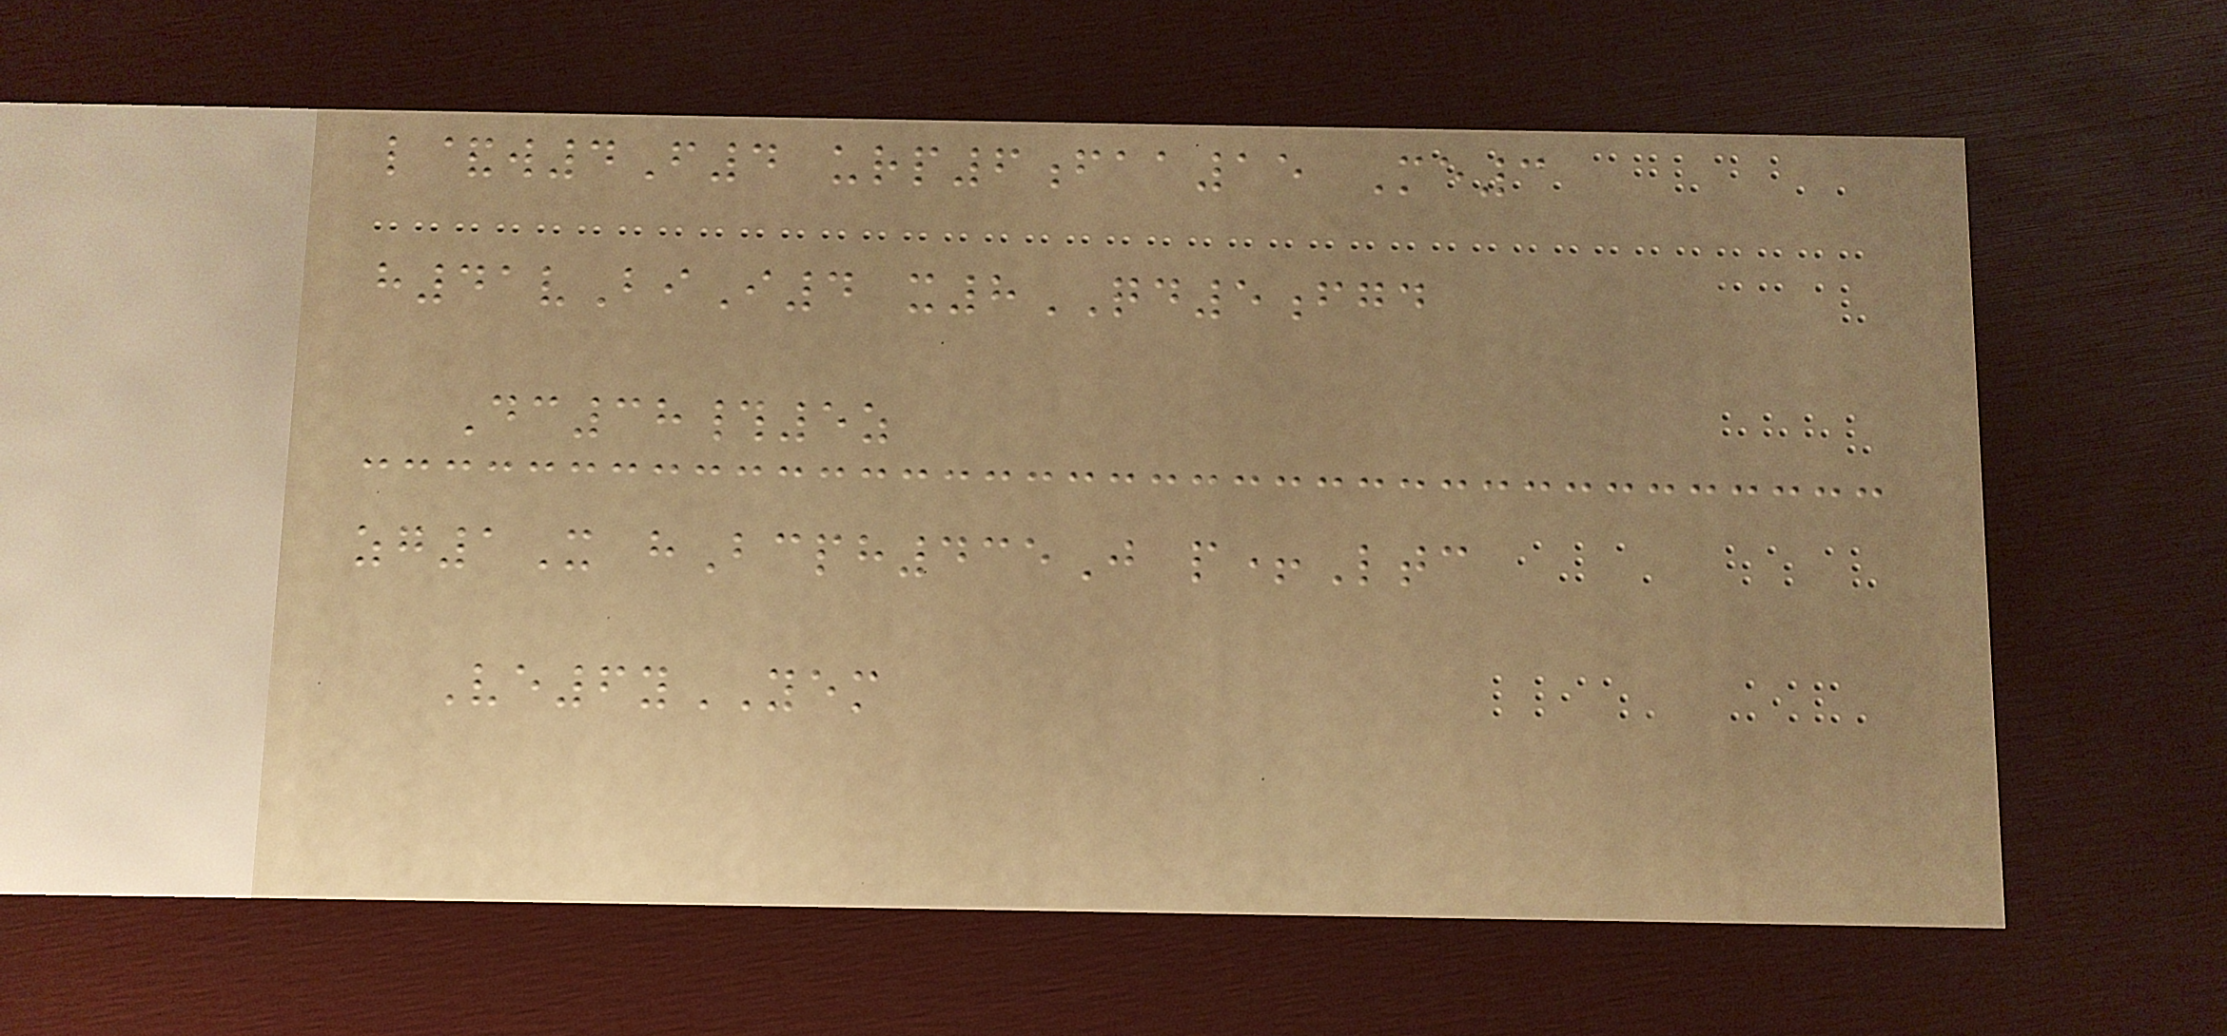l&w4F4 urp6faa15 Me3
h41vBiI4 x8QD5fgd
Dc38#5z
zg1X hBcph435J p+Ltc
Ve6yYEM
